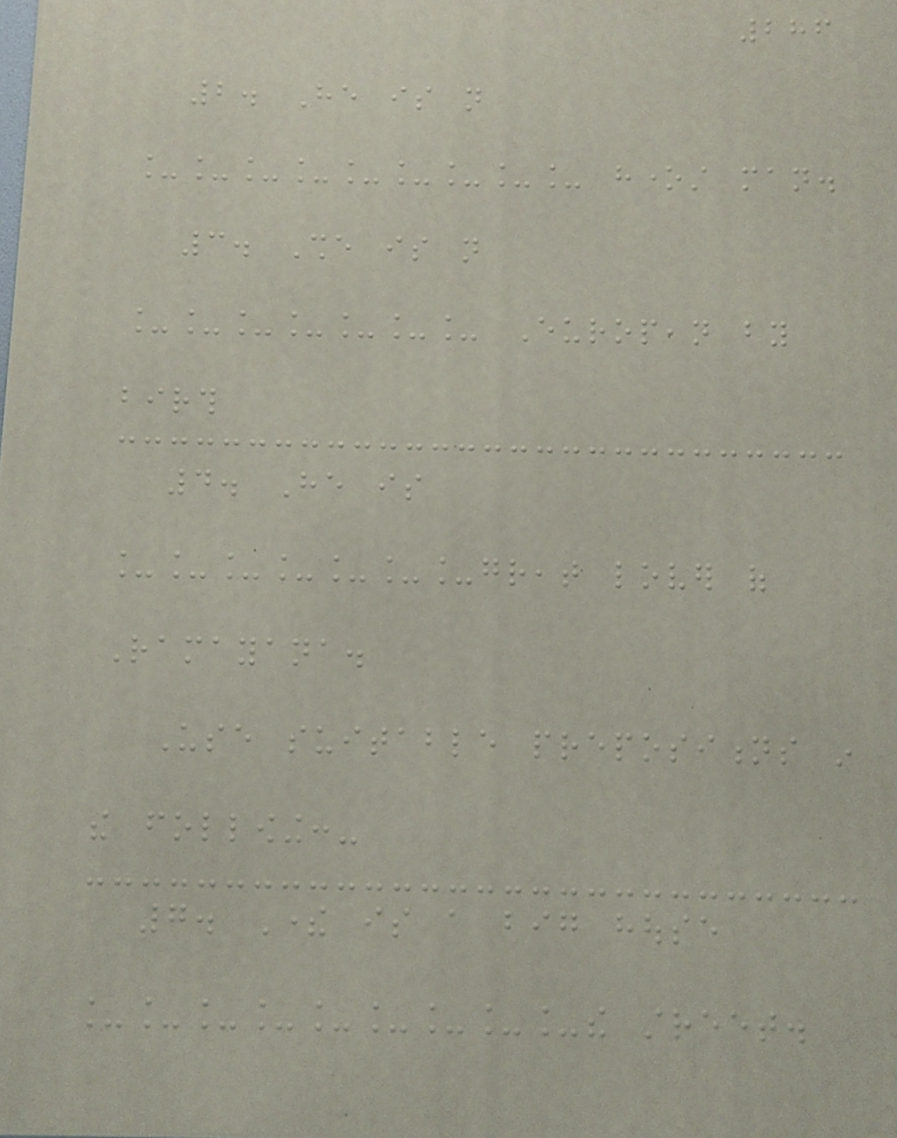286
2. He is not
_________ honest man.
3. She is not
_______ European by
birth
4. He is
_______great lover of
Ramayana.
Use suitable prepositions in
the following:-
7. There is a big house
_________the street.
